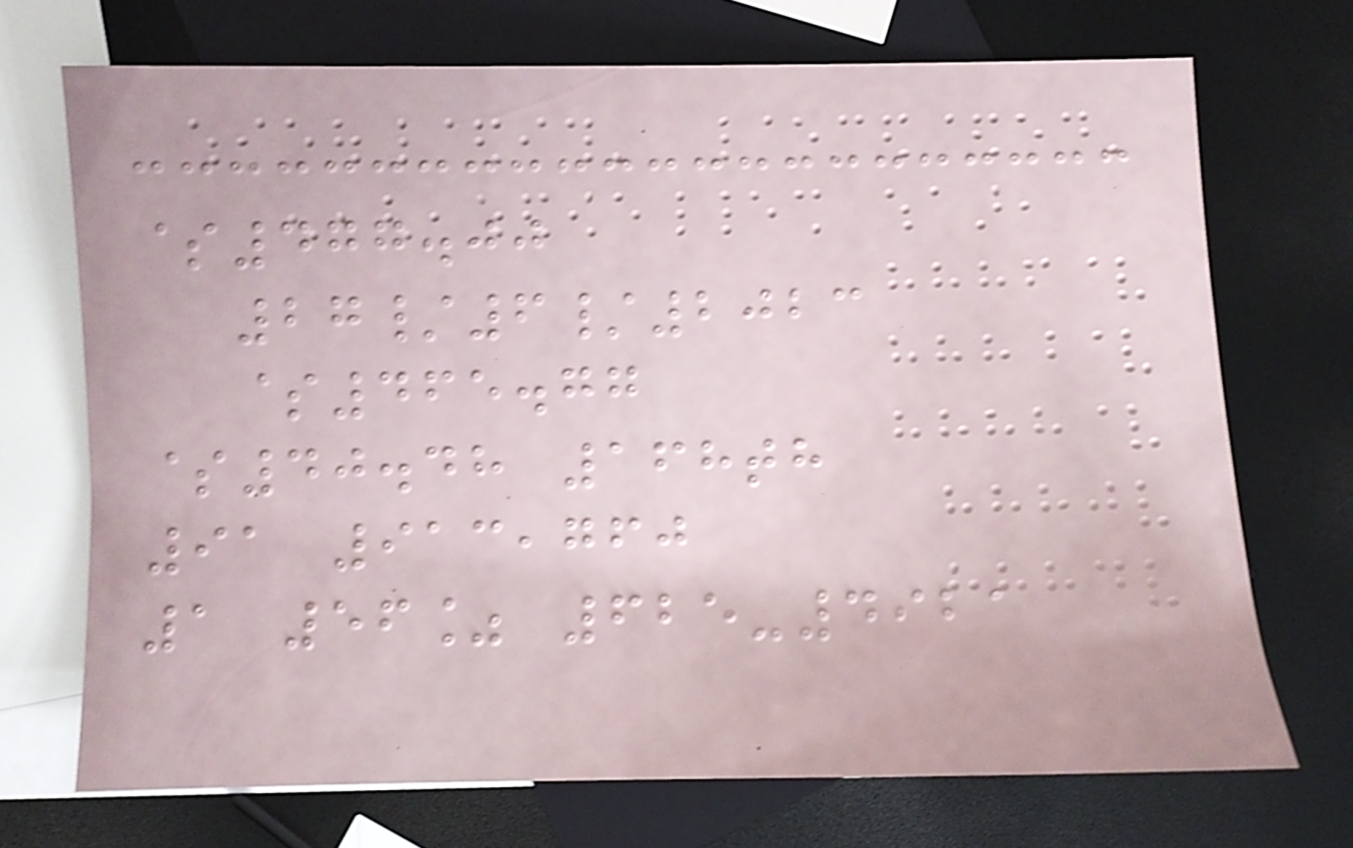$477.00
27/6/2023
$465.77
$40.48 168th
91 913,760
1 56% 625-4921
